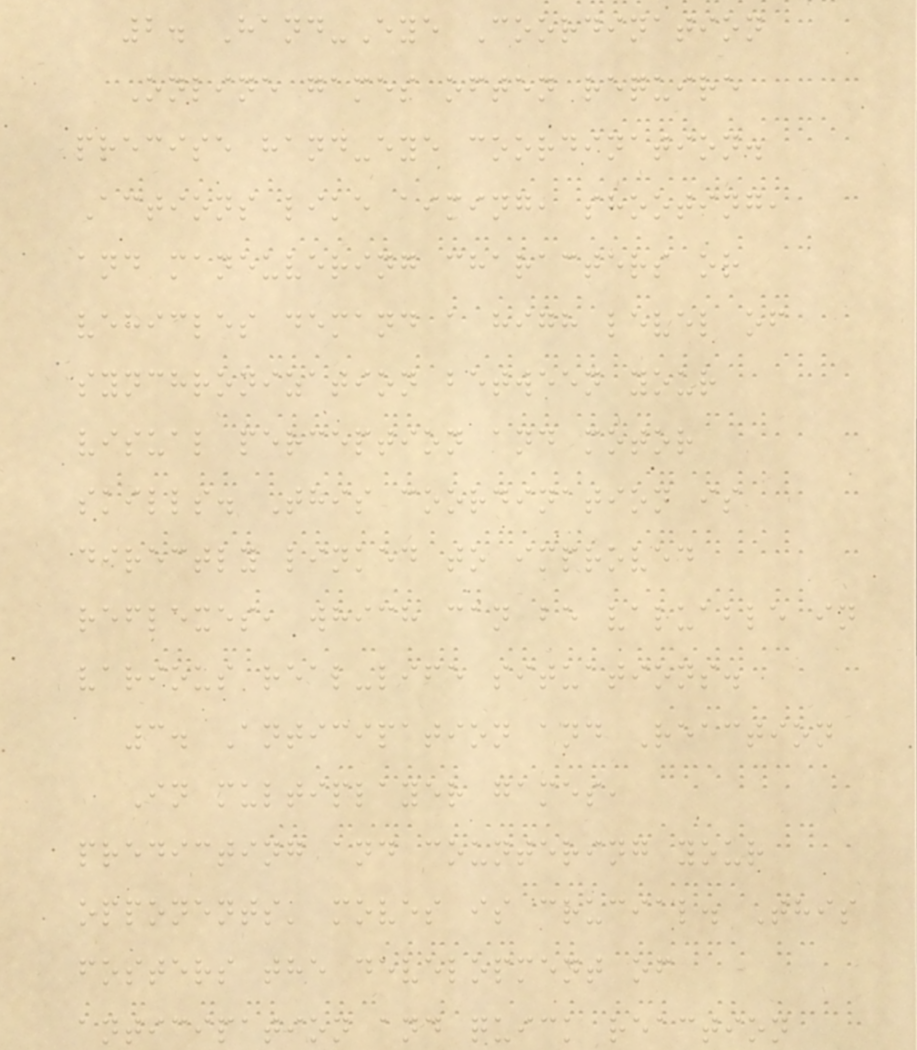2. Hand-Eye Coordination
Online games often require
precise hand-eye coordination.
Actions like aiming, shooting,
and maneuvering characters or
vehicles demand a high level of
synchronization between your
visual perception and motor
skills. This coordination is
directly linked to improved
reflexes, which can be valuable in
various real-life situations.
3. Anticipation and Reaction
In multiplayer games,
predicting and countering your
opponents' moves is crucial. This
fosters the development of
anticipation and quick reaction
